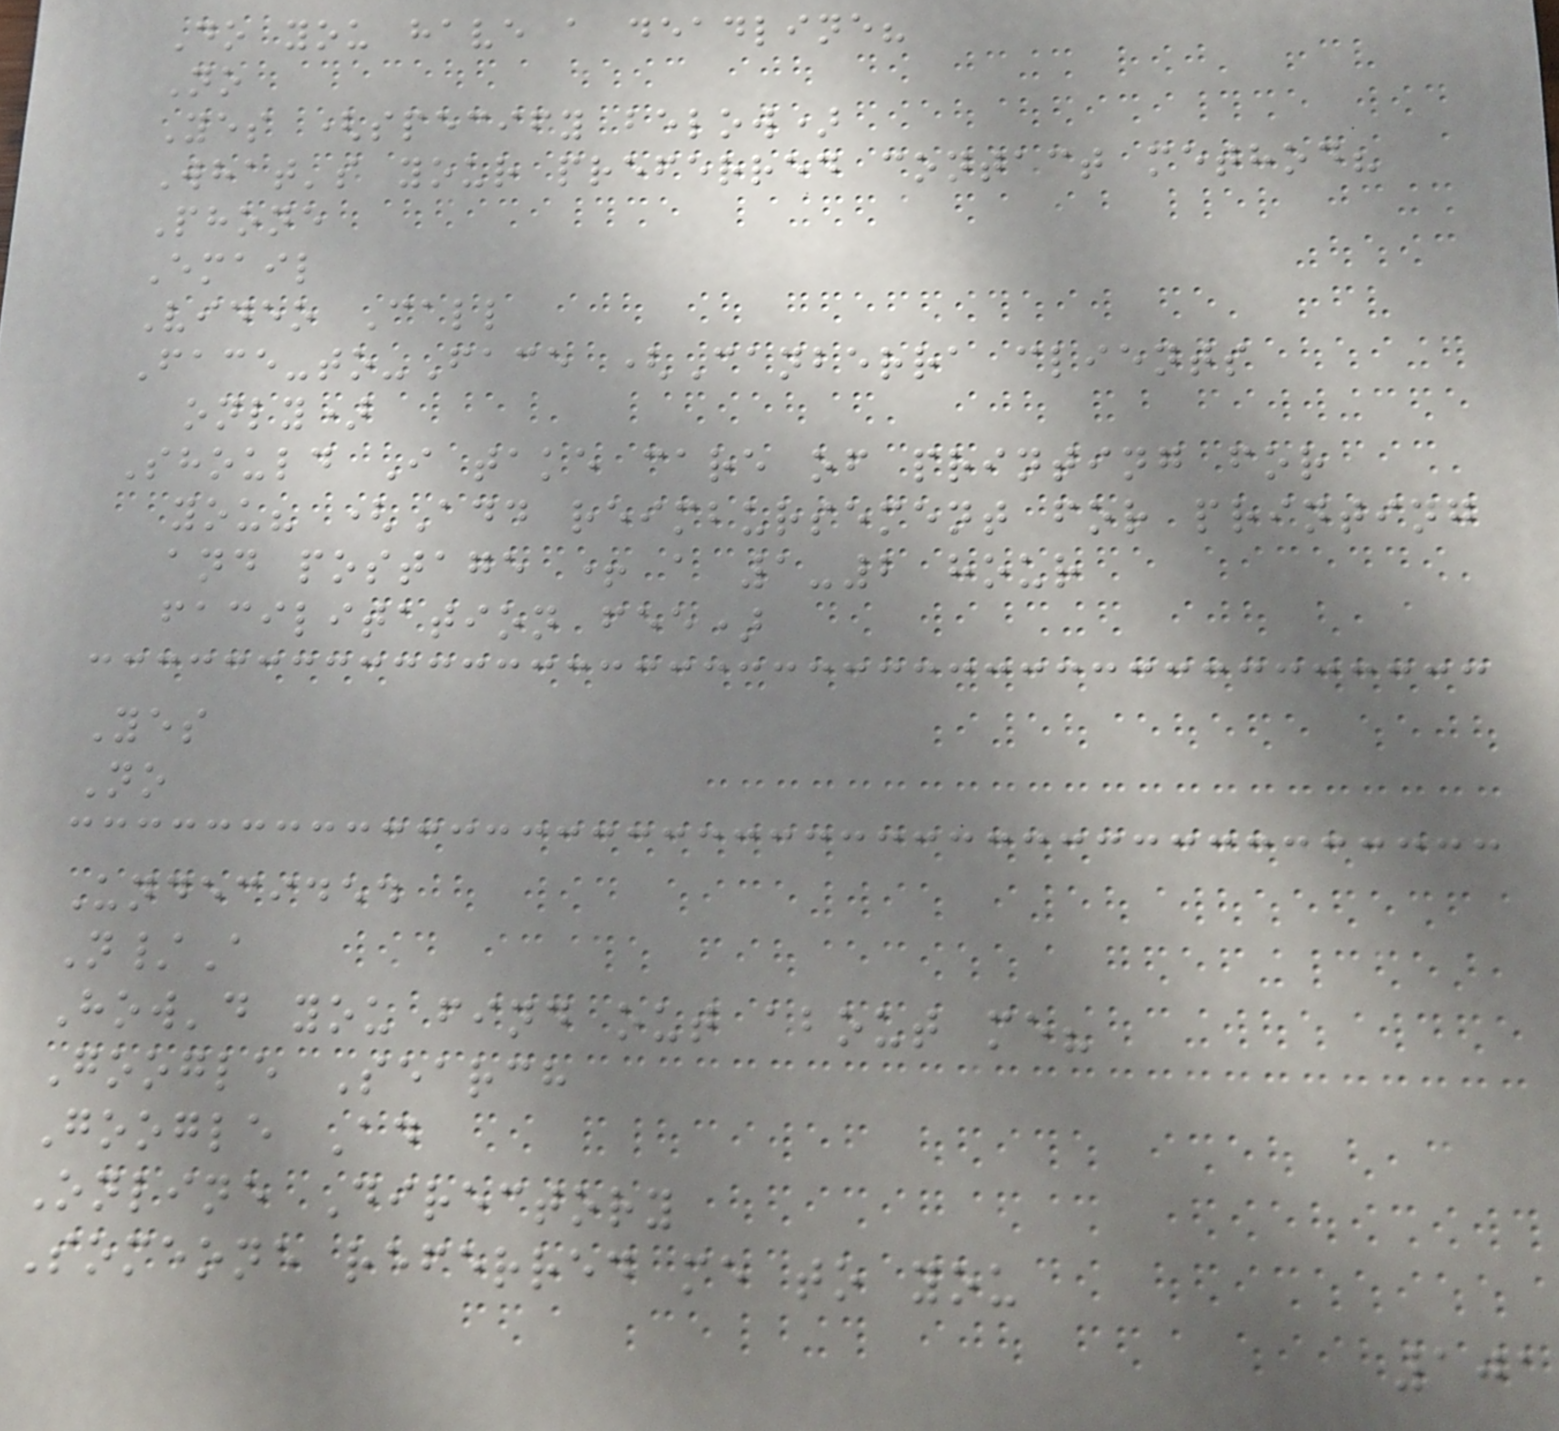Do you have a deadline?
No
Yes (specify below)
What's your preferred contact method?
Phone
Email
Video Call
Face-to-Face (Canberra clients
only)
Should I take care of printing for
you? (Add reimbursement for printing
and postage + a 1-2 hour
facilitation fee)
Yes
No
Undecided
N/A
How'd you find out about me?
Google Search
Google Ad
Online Directory
Someone referred me to you
101
